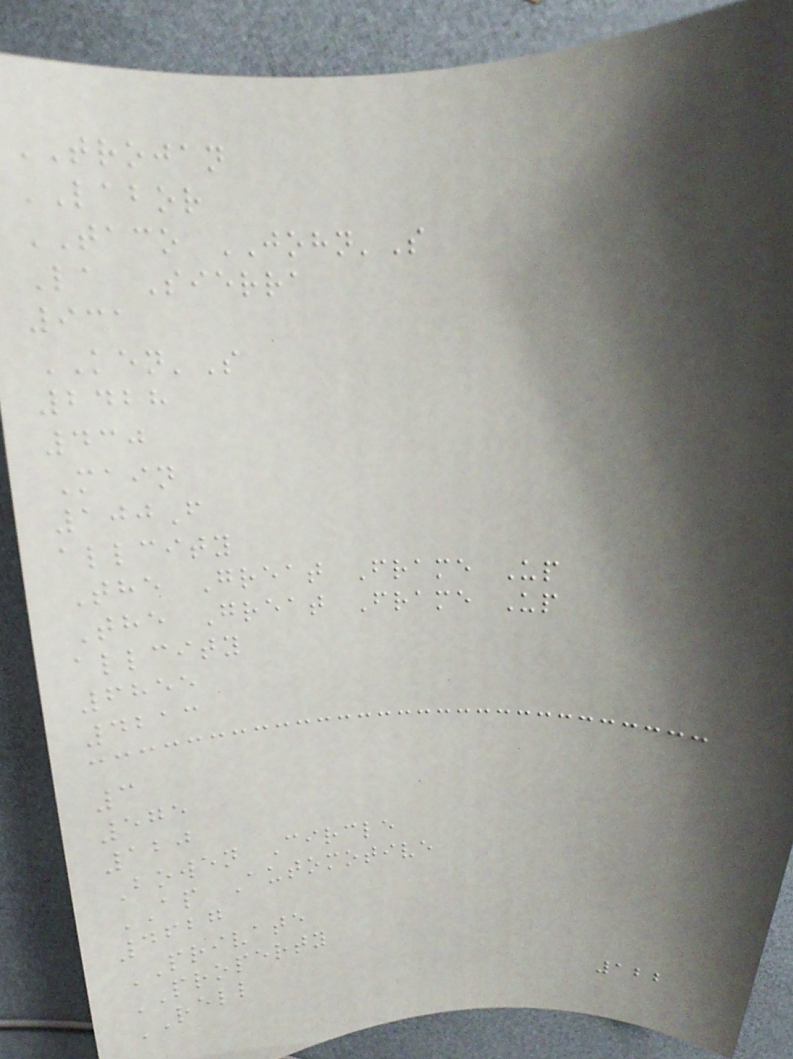TROJAN
LABOR
TACO JOHN'S
La Sierra
931
KEN'S
2428
430
Main
100F
allcity
The Great Frame Up
The Great Frame Up
allcity
6855
4213
3
575
120
Bowen Circle
AP Automotive
4627
PRIVATE
PROPERTY
RELL
122
